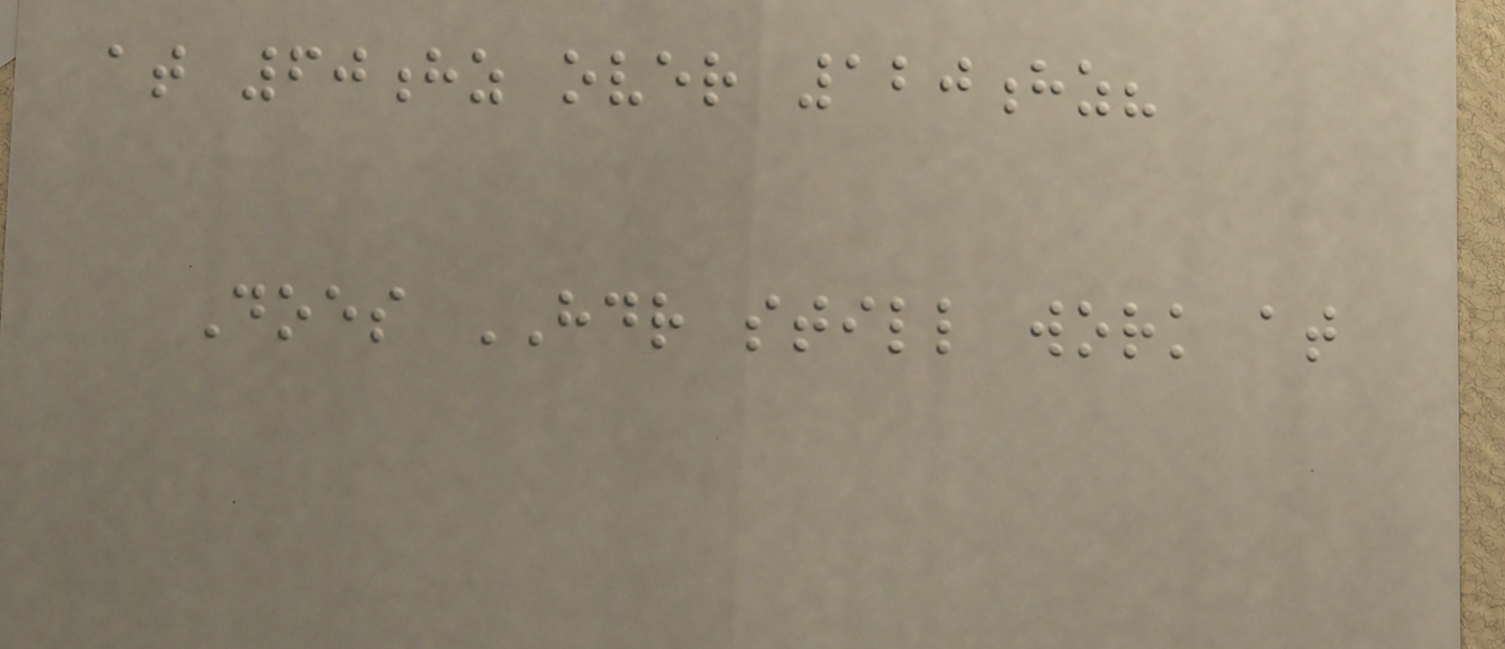at 60hz over 120hz?
Does HDR still work at
